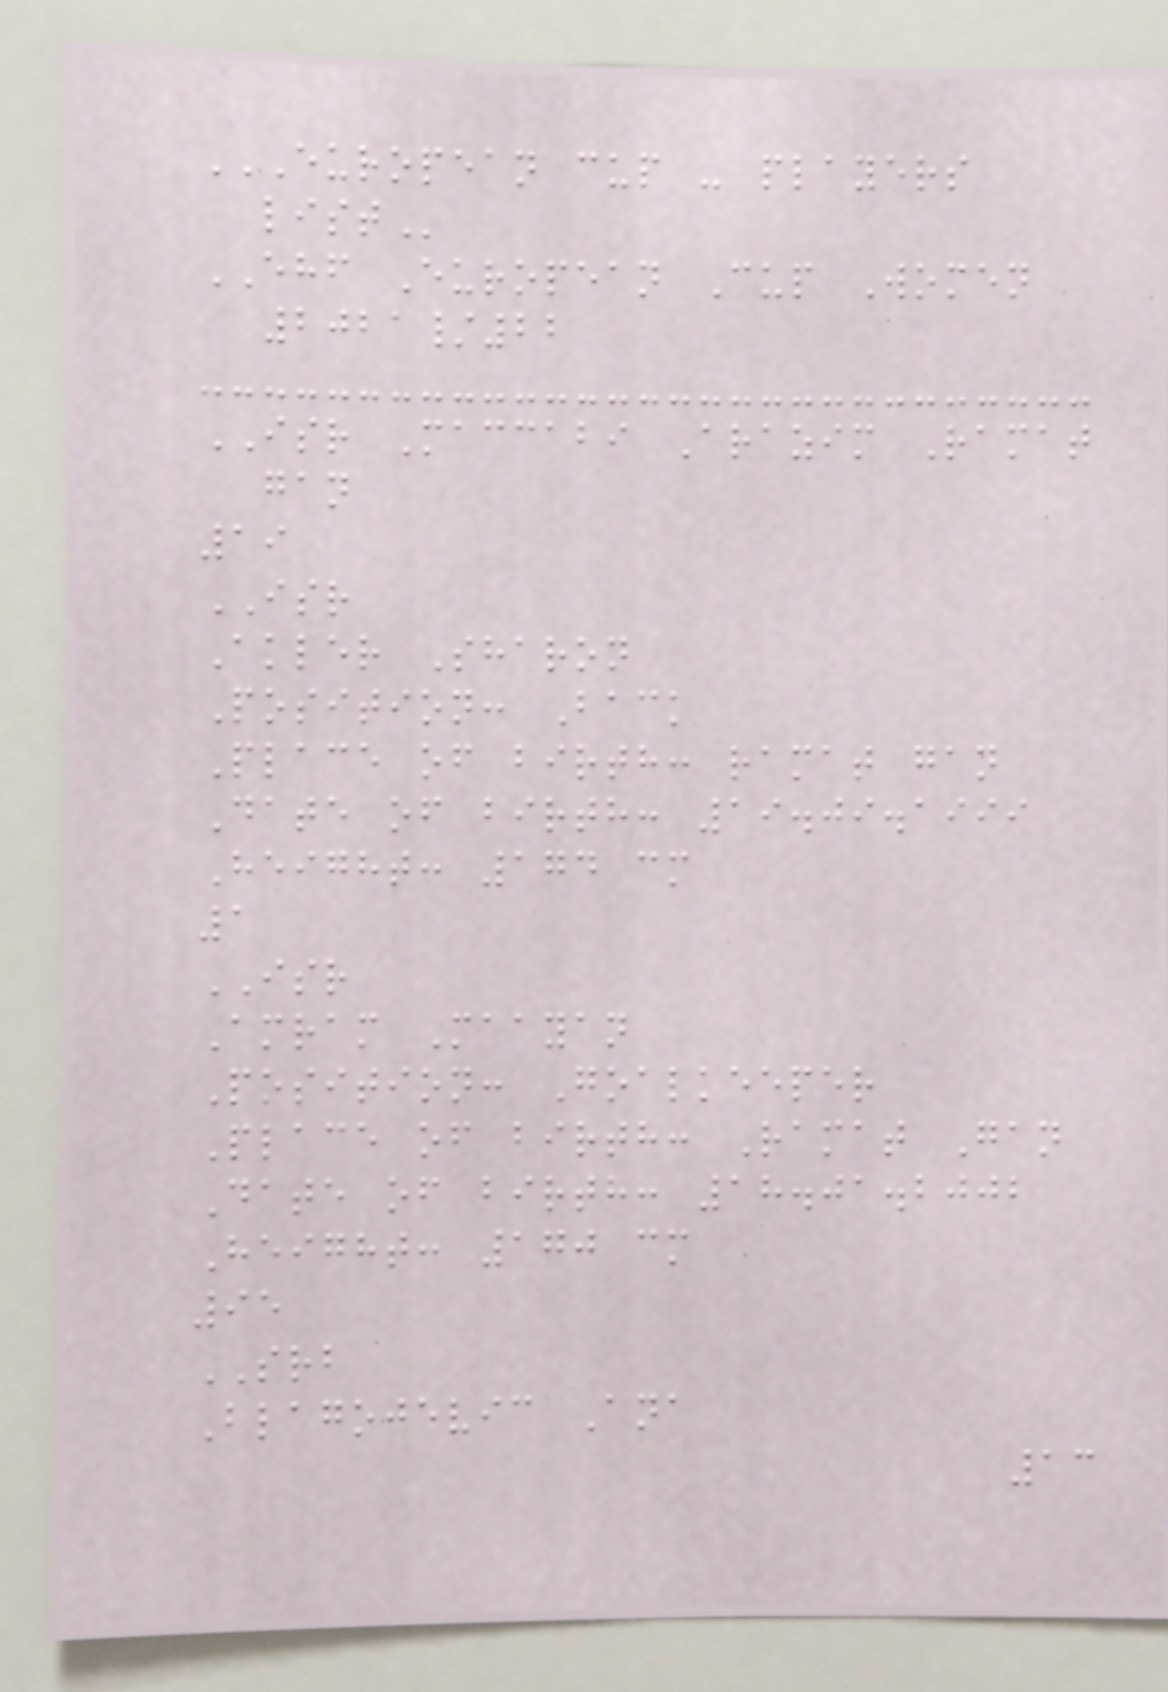EUROPEAN CUP - PLAYERS
LIST
EHF European Cup Women
2021/22
ISR Maccabi Arazim Ramat
gan
19
ISR
Akler Sharon
Position: Back
Place of birth: ramat gan
Date of birth: 19.09.1999
Height: 174 cm
1
ISR
Amram Maayan
Position: Goalkeeper
Place of birth: Ramat Gan
Date of birth: 18.01.2002
Height: 170 cm
95
SRB
Blagojevic Ana
13
